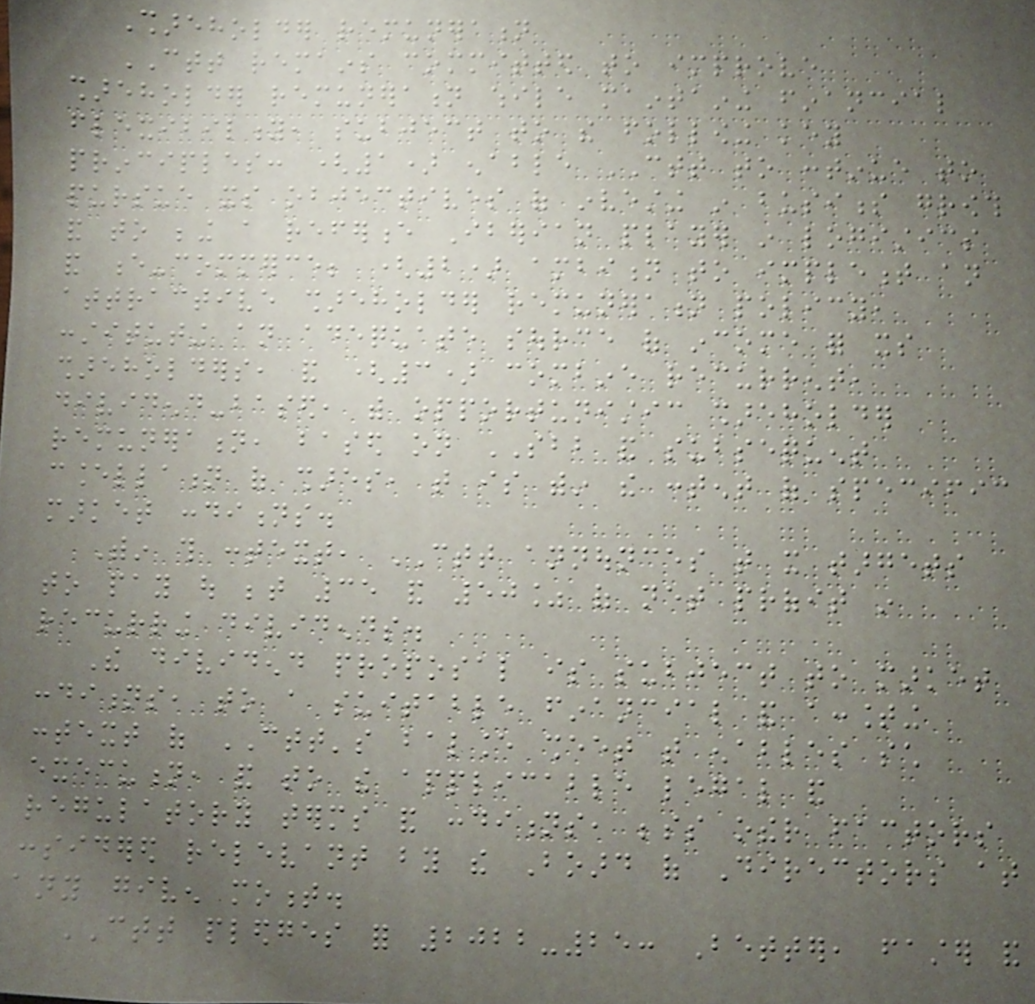Shareholder remuneration
CTT remains committed to improve
shareholder remuneration while maintaining financial
flexibility, subject to the following key
principles: (1) enable CTT to continue to
pursue its objectives of investing in business growth
and to being a reference Iberian player in logistics
and e-commerce; (2) ambition to implement an
attractive shareholder remuneration policy,
constituting an adequate source of income for its
shareholders, and (3) combine recurrent,
dividend-based, with opportunistic shareholder
remuneration, based on SBB and subsequent
cancellation of shares, that is within the content of specific
market conditions.
Within this context, CTT announces that it targets
to pay out between 35 and 50% of net profit in
recurring dividends.
The dividend proposal is subject to market
conditions, to a suitable financial and accounting
context of CTT's balance sheet that enables such
execution, and to the applicable legal and
regulatory terms and conditions, besides other factors
considered relevant by the Board of Directors at
any given moment.
CTT pledges for 2022-25: Better, faster and
